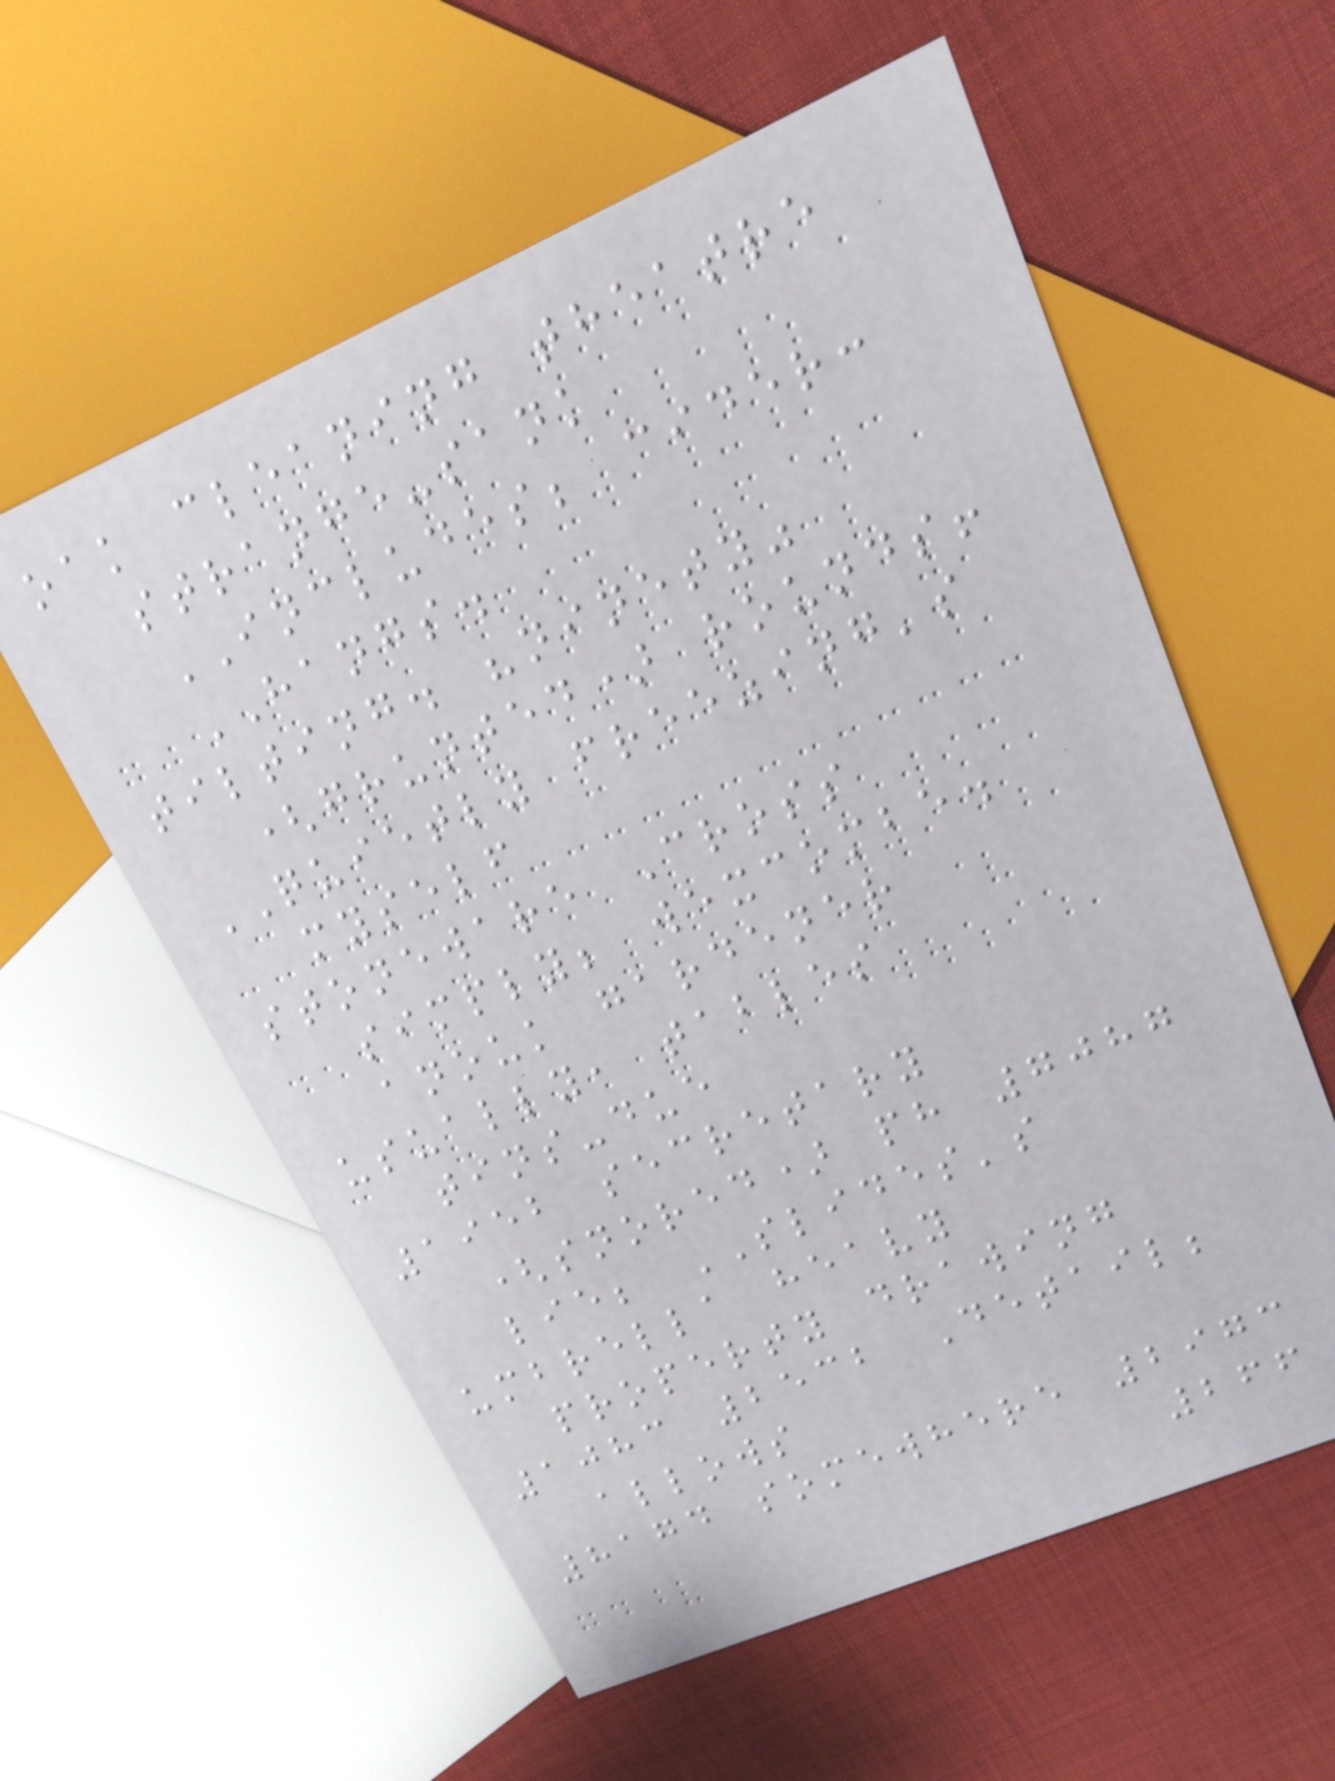oak cleaning theatre
strange-sank
INCLUDES; cider:
HANGS.
tilting. "ninety"
(grunted) rounds!
QUIETLY freezing's
myself
stoneware Cross
simply; wexcombe.
anouk gardener
usually, tables
tins-due
1952 secretary
(snored) ph 7087
lie; SLIDES's
umbrella heavy
property drawing
1083 2532 Detail;
allows
8174 somewhere 2973
266
